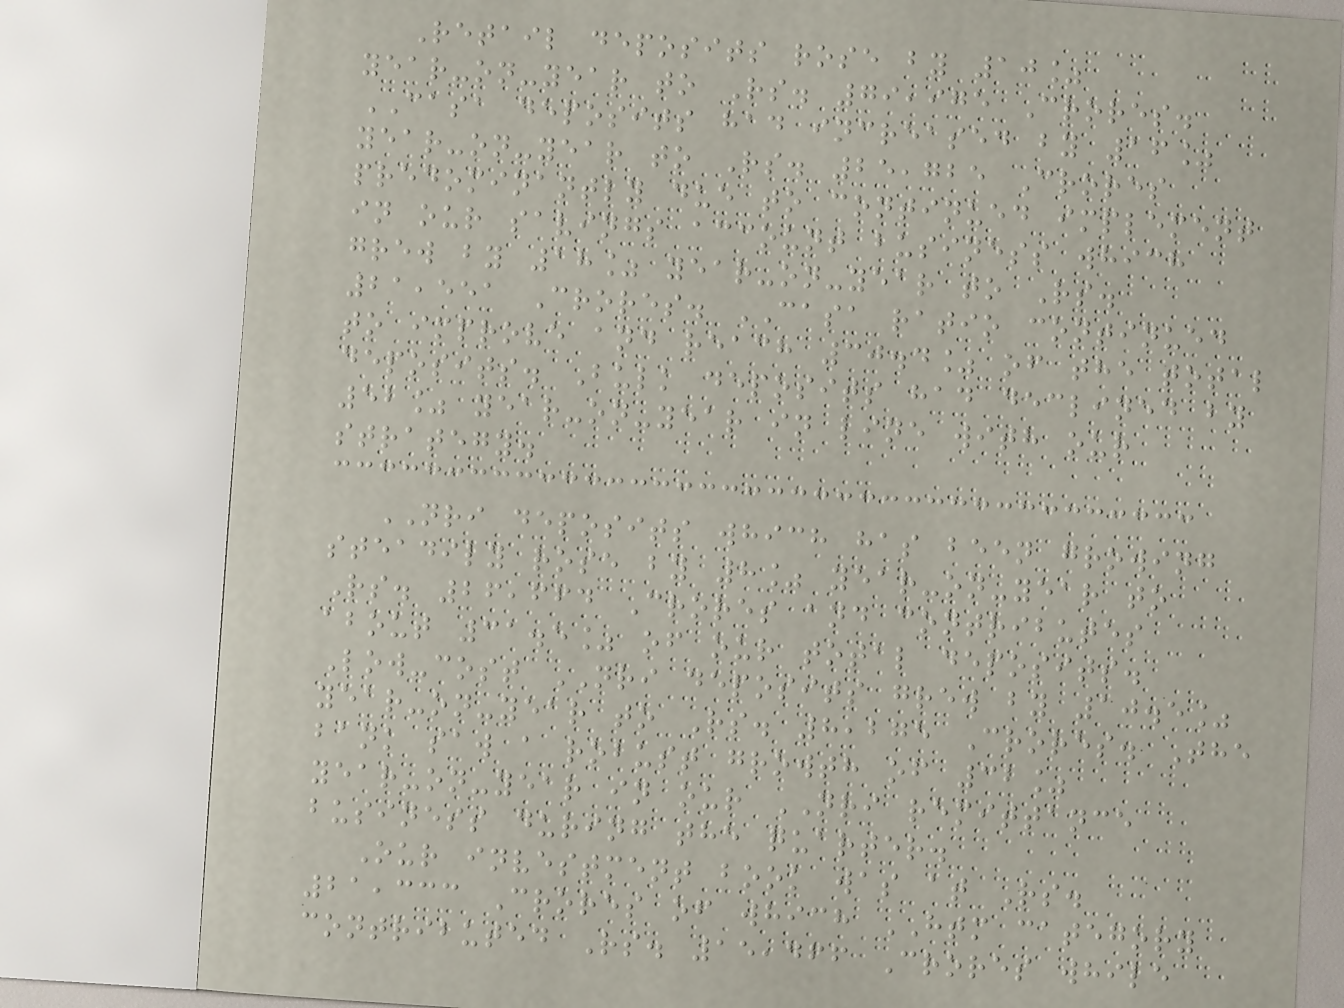Retail deposits rose by 10%
year-on-year to Rs. 79,975 Crores.
CASA deposits had increased by 16%
year-on-year to Rs. 25,725 Crores
predominantly due to continued implement
in our savings account business which
grew by 18% year-on-year to Rs.
21,551 Crores. CASA ratio continued
to improve and reach 30.4% of the total
deposits. Bulk deposits had declined by
52% year-on-year in line with our
strategy.
NRI deposits which has been growing
steadily rose by 8% year-on-year to
Rs. 26,664 Crores and contributes
about 31.5% of our total deposits.
Low-cost NRI deposits grew by 10.5%
year-on-year to Rs. 8,275 Crores. The
bank saw a robust growth of 32%
year-on-year in our NRI remittance
business during the quarter.
Our investment book was at Rs.
21,333 Crores of which HTM category
contributed Rs. 15,466 Crores while
